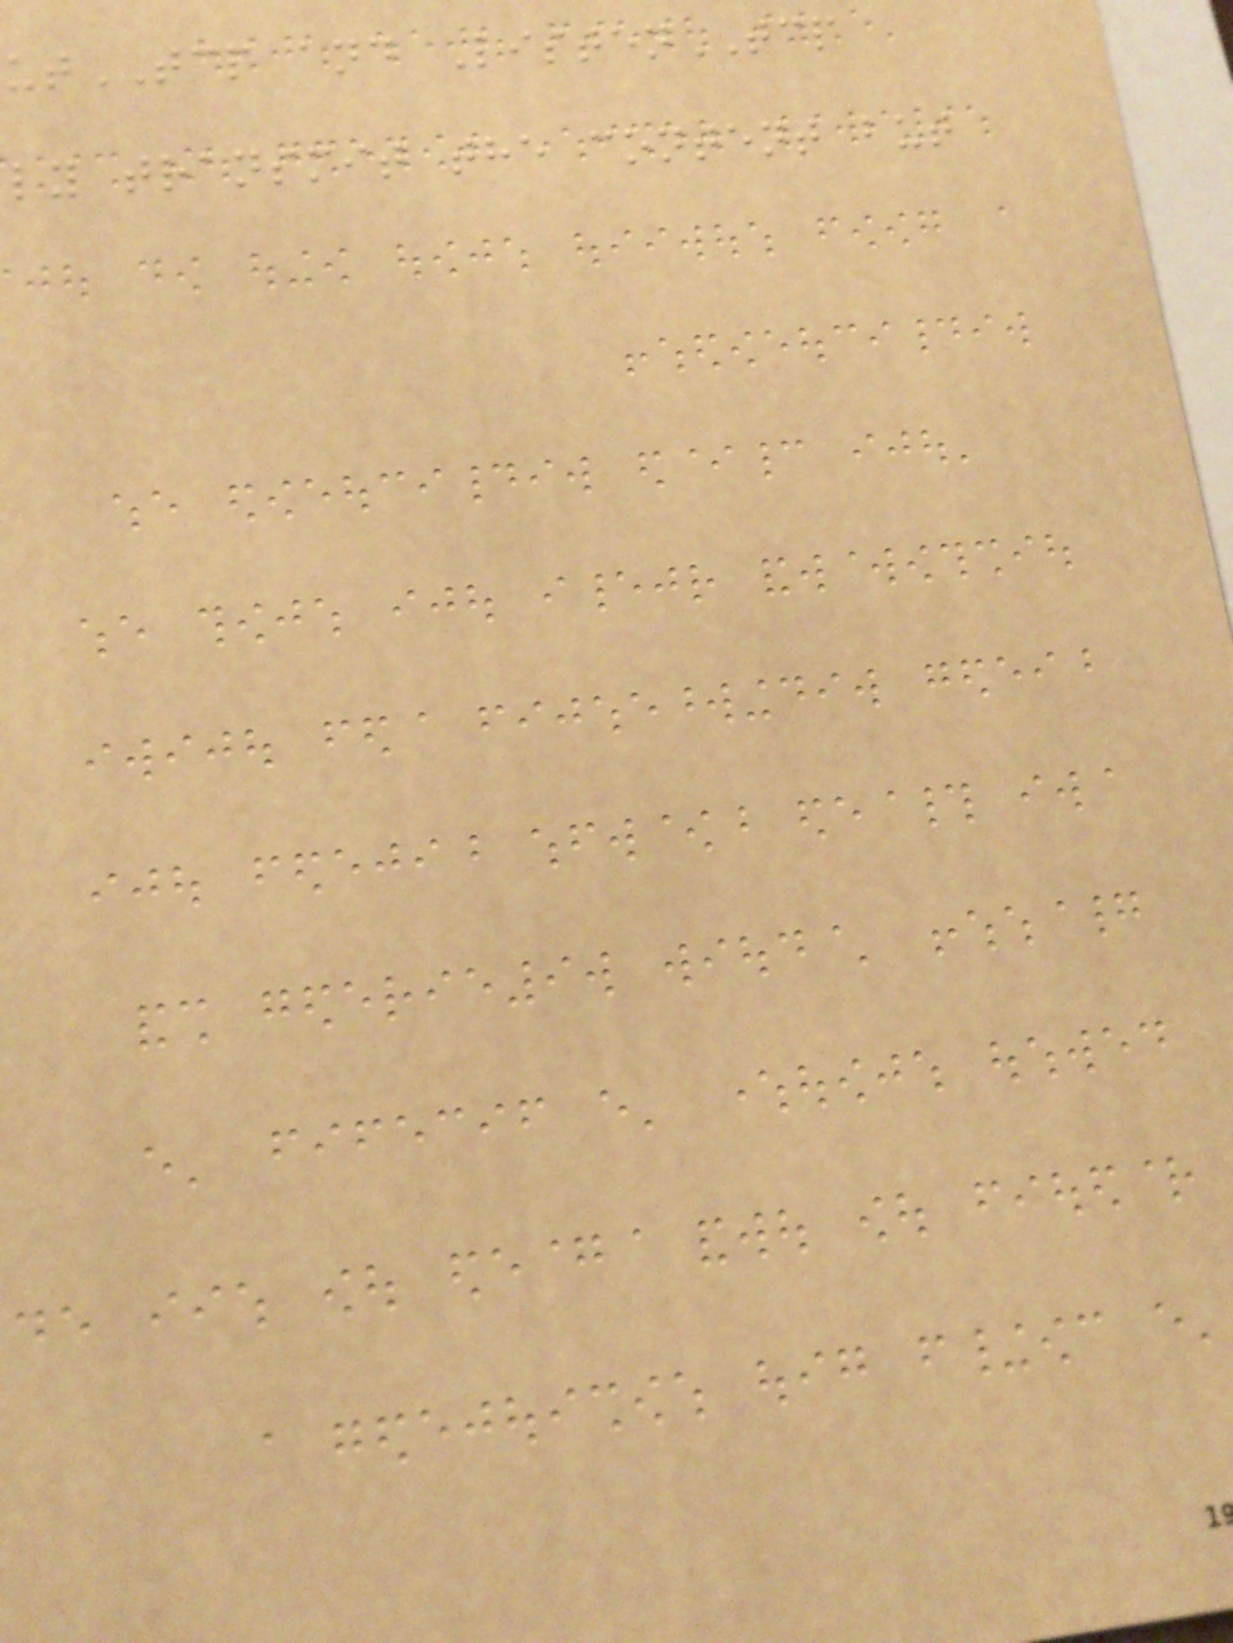utTCP and ListenTCP
ly transmit the content but
